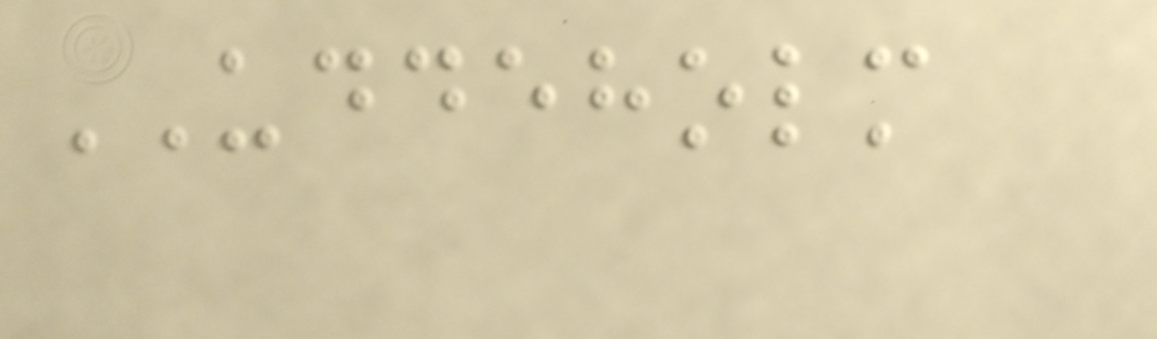UDDEHOLM
